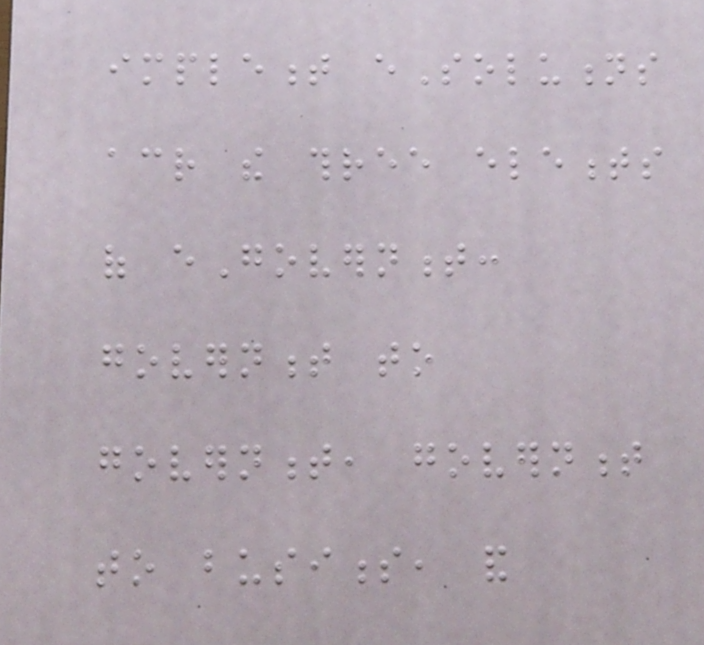implement eSolutions
across the three elements
of eGovernment:
government to
government, government
to business, and
